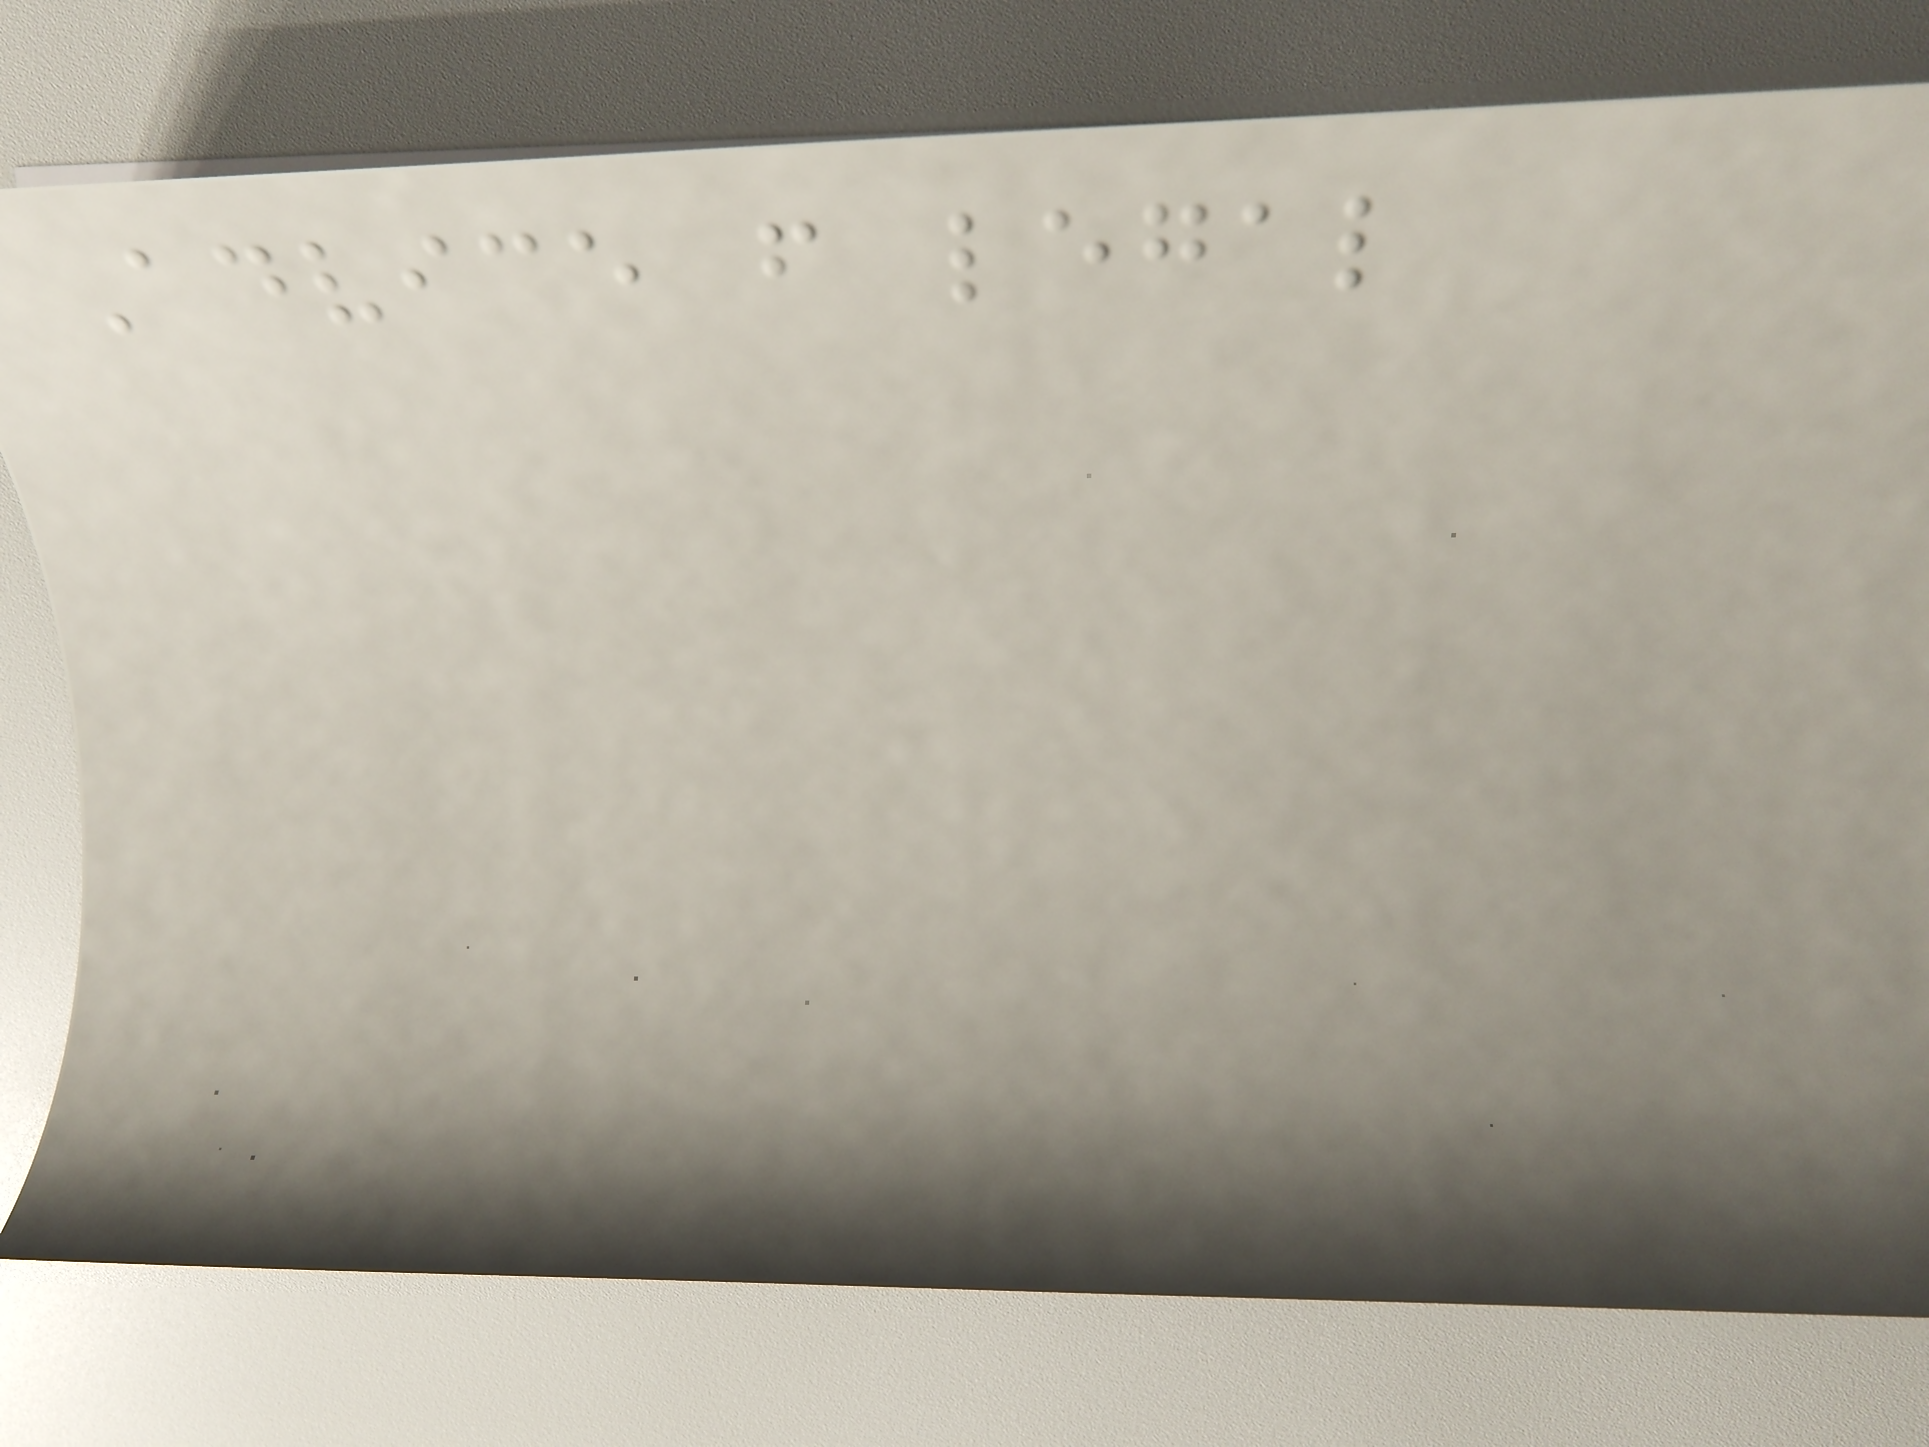Advice from legal
